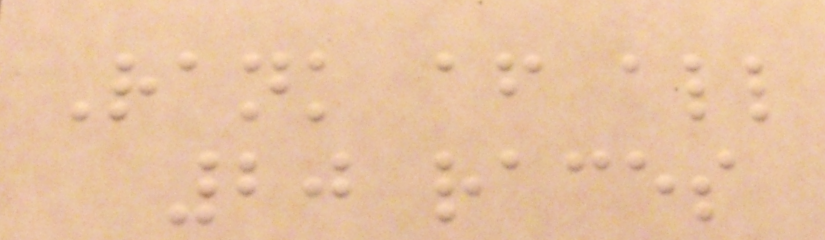Rank after all
20 races
